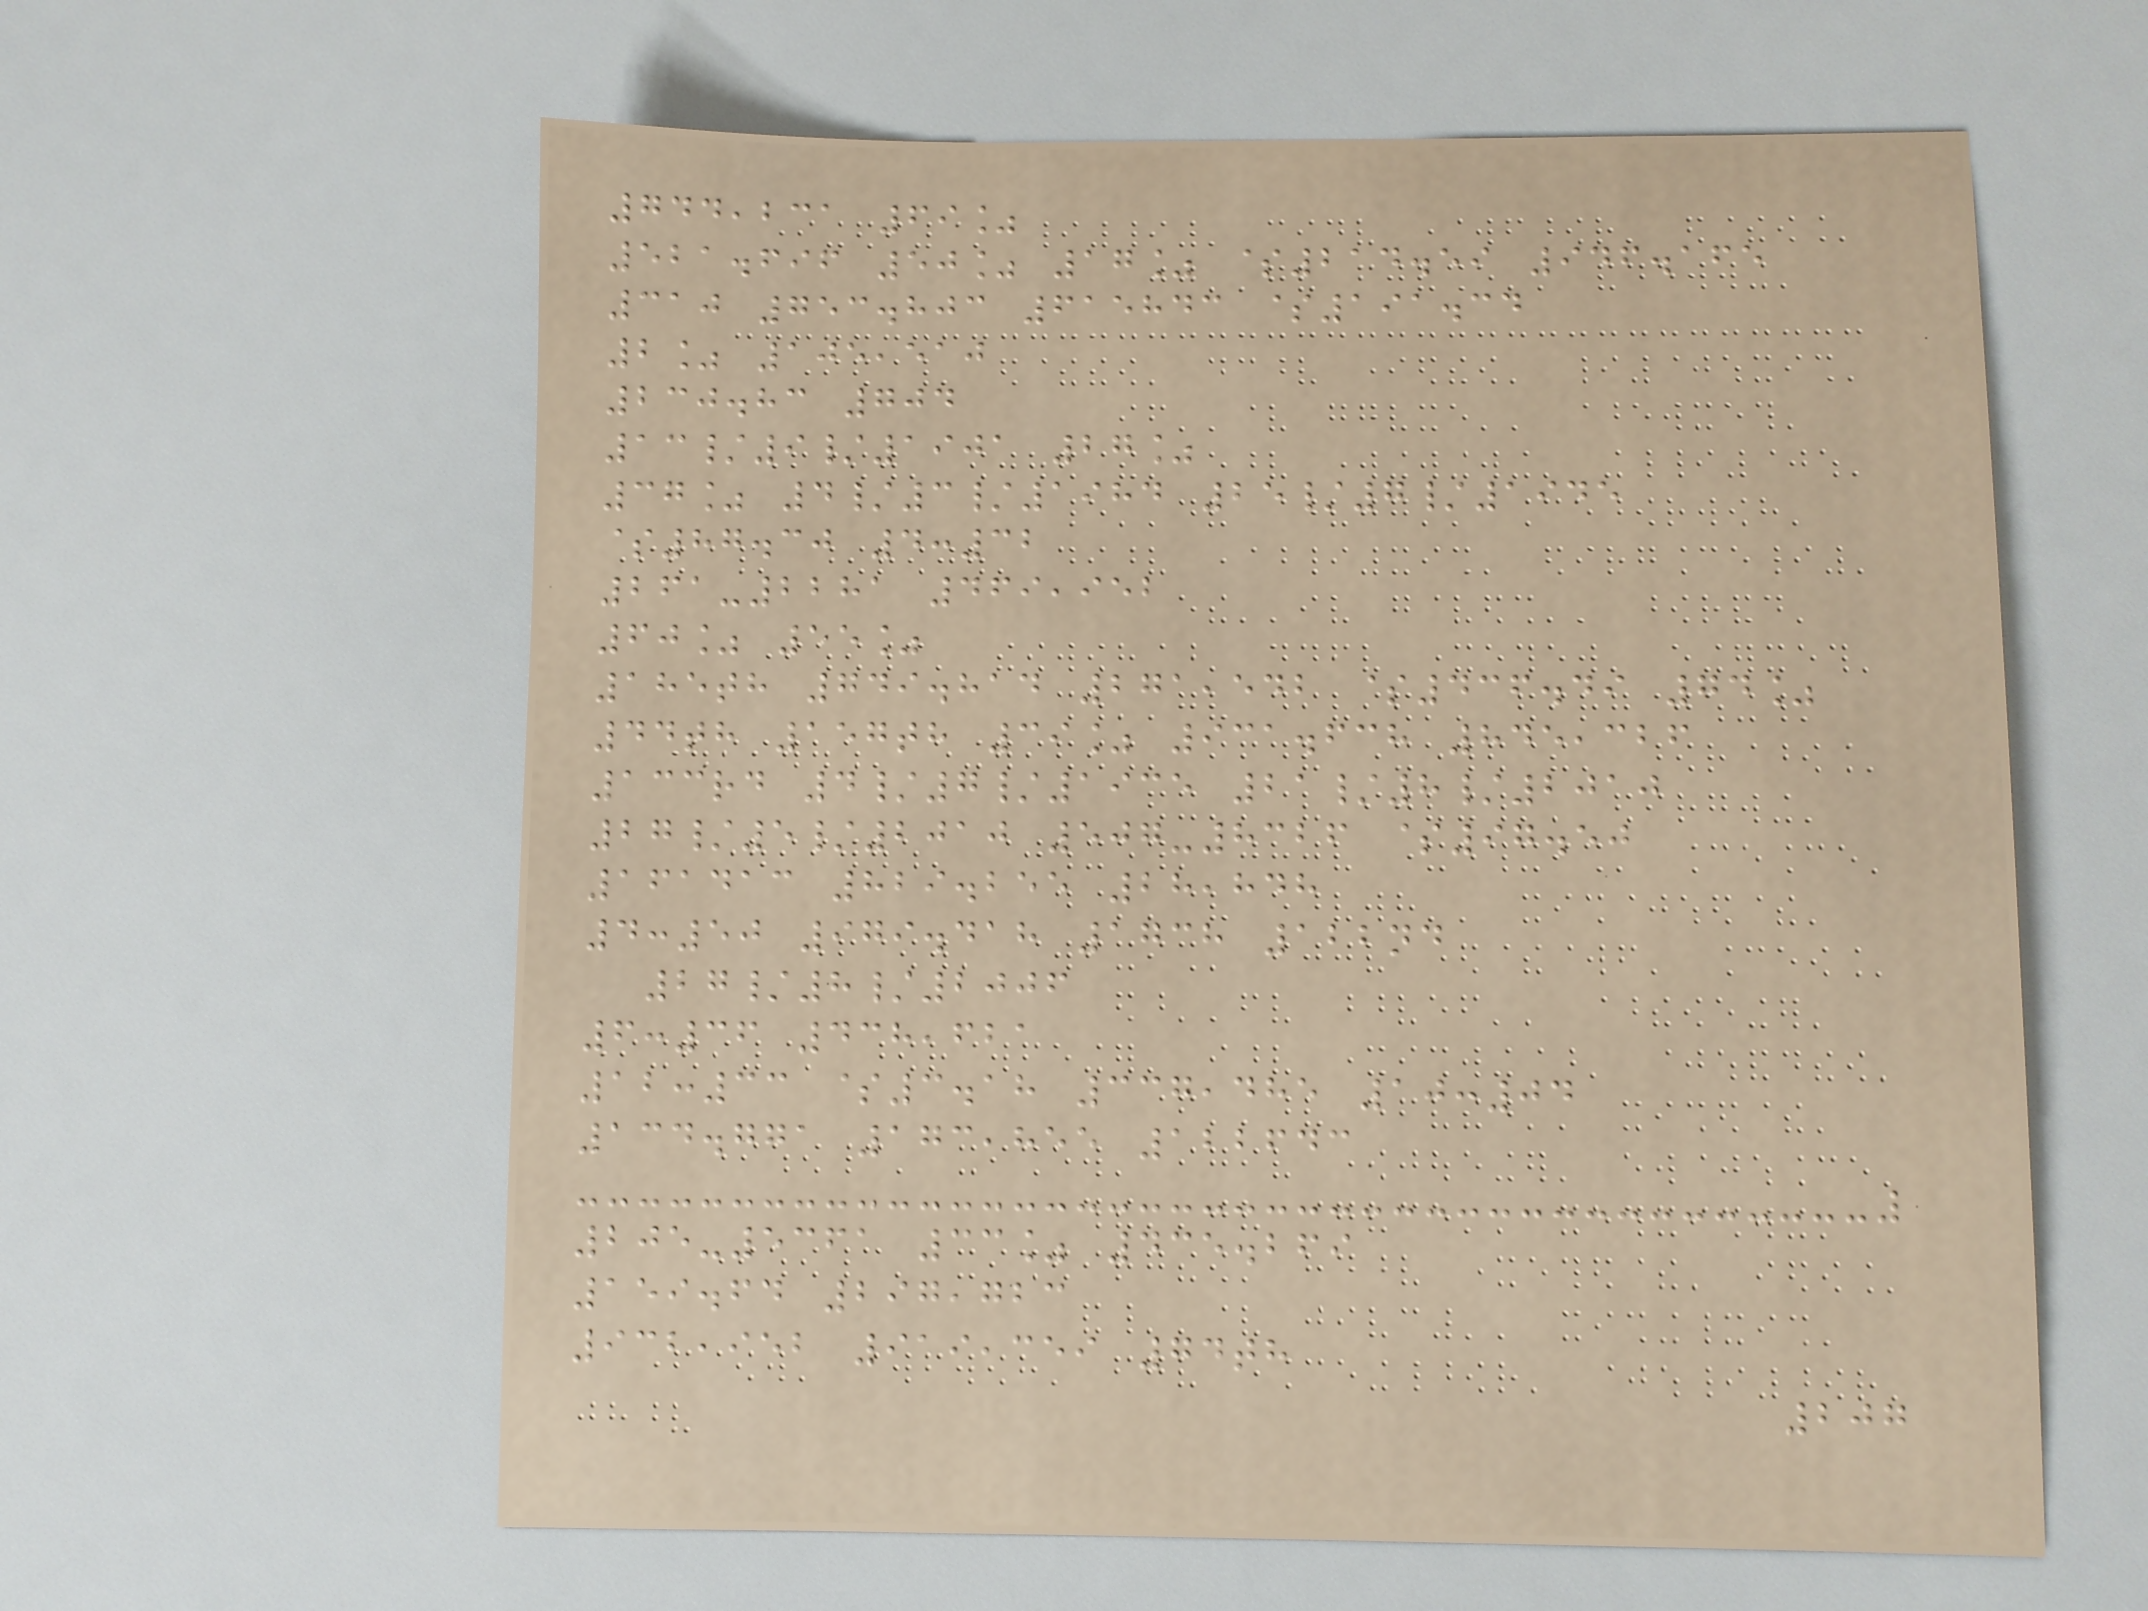744,231 69%
521.696 50% 17% $214.59 946.165
310 753.803 615843 $191.34
2% 105,510
230.83 704
13/9/1901 27%
37% 4/3/1984 25/7/1945
$87.30 4:32
261-2281 469,952
60% 55%
185th 749.814 271,542 $436.49 74%
44th 157th 39% 931.638 845,326
133rd 4/7/1935 21/8/2010
27/5/2010 507-8326 $97.50
161413 829.255 28,848
4:50 979.418 1738 122nd
27/8/2006
6:36 438,621
12:33 $3.18 337,485 10:04
134.771 173,855 122643
205-5361 33% 435.269
159.64 297,723
932,952 919,359 74th
207
